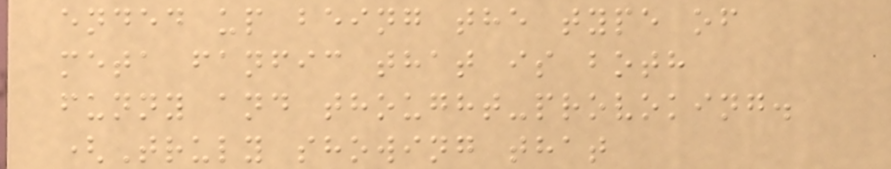ended up being the type of
meta fanfic that is both
funny and thought-provoking.
(Truly showing that
